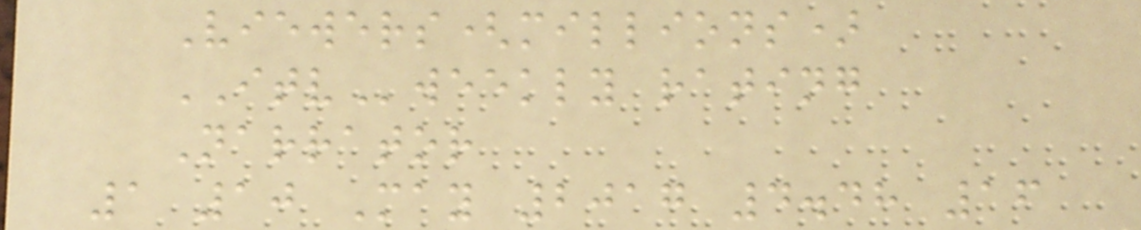Viewers(millions)
ITVweekly rating
Narrator
1 10 May 2017 4.48 16
